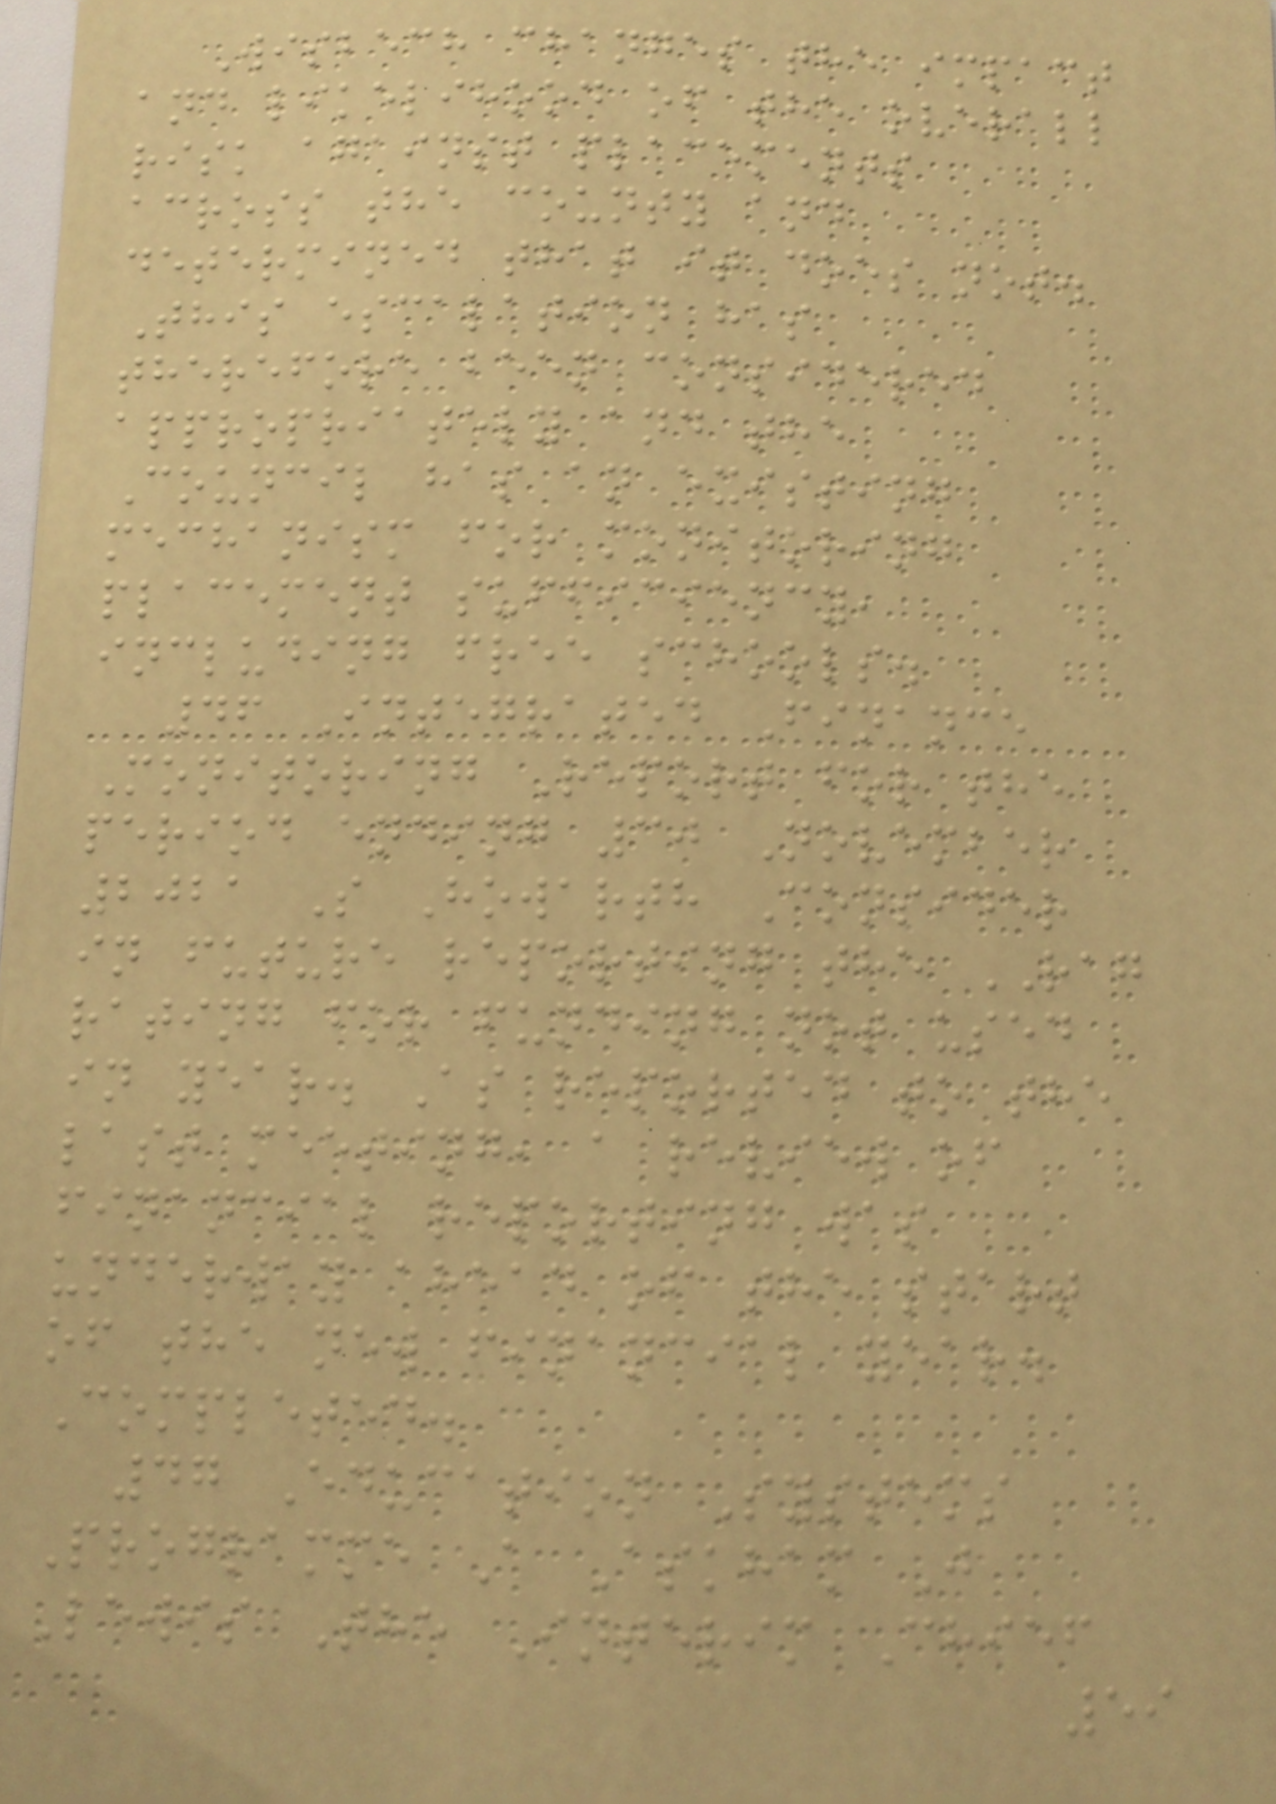Wisbech changes the impact
and likelihood of the overall
risk against placements
across the county and
determined that it does not.
This escalation has
therefore been considered
appropriately and the
Council has an existing
mechanism for monitoring
placement sufficiency,
including free schools.
46 Integrated Finance
Monitoring Report for the
period ending 30 November
2021 S Howarth Consider
in future reporting the RAG
rating for funding not used
in year. As reported to the
last meeting, a review of
financial reporting was
underway ahead of the start
of the new financial year.
Completed.
47 Education Systems
Programme A Askham J
Lewis The Interim Chief
59
